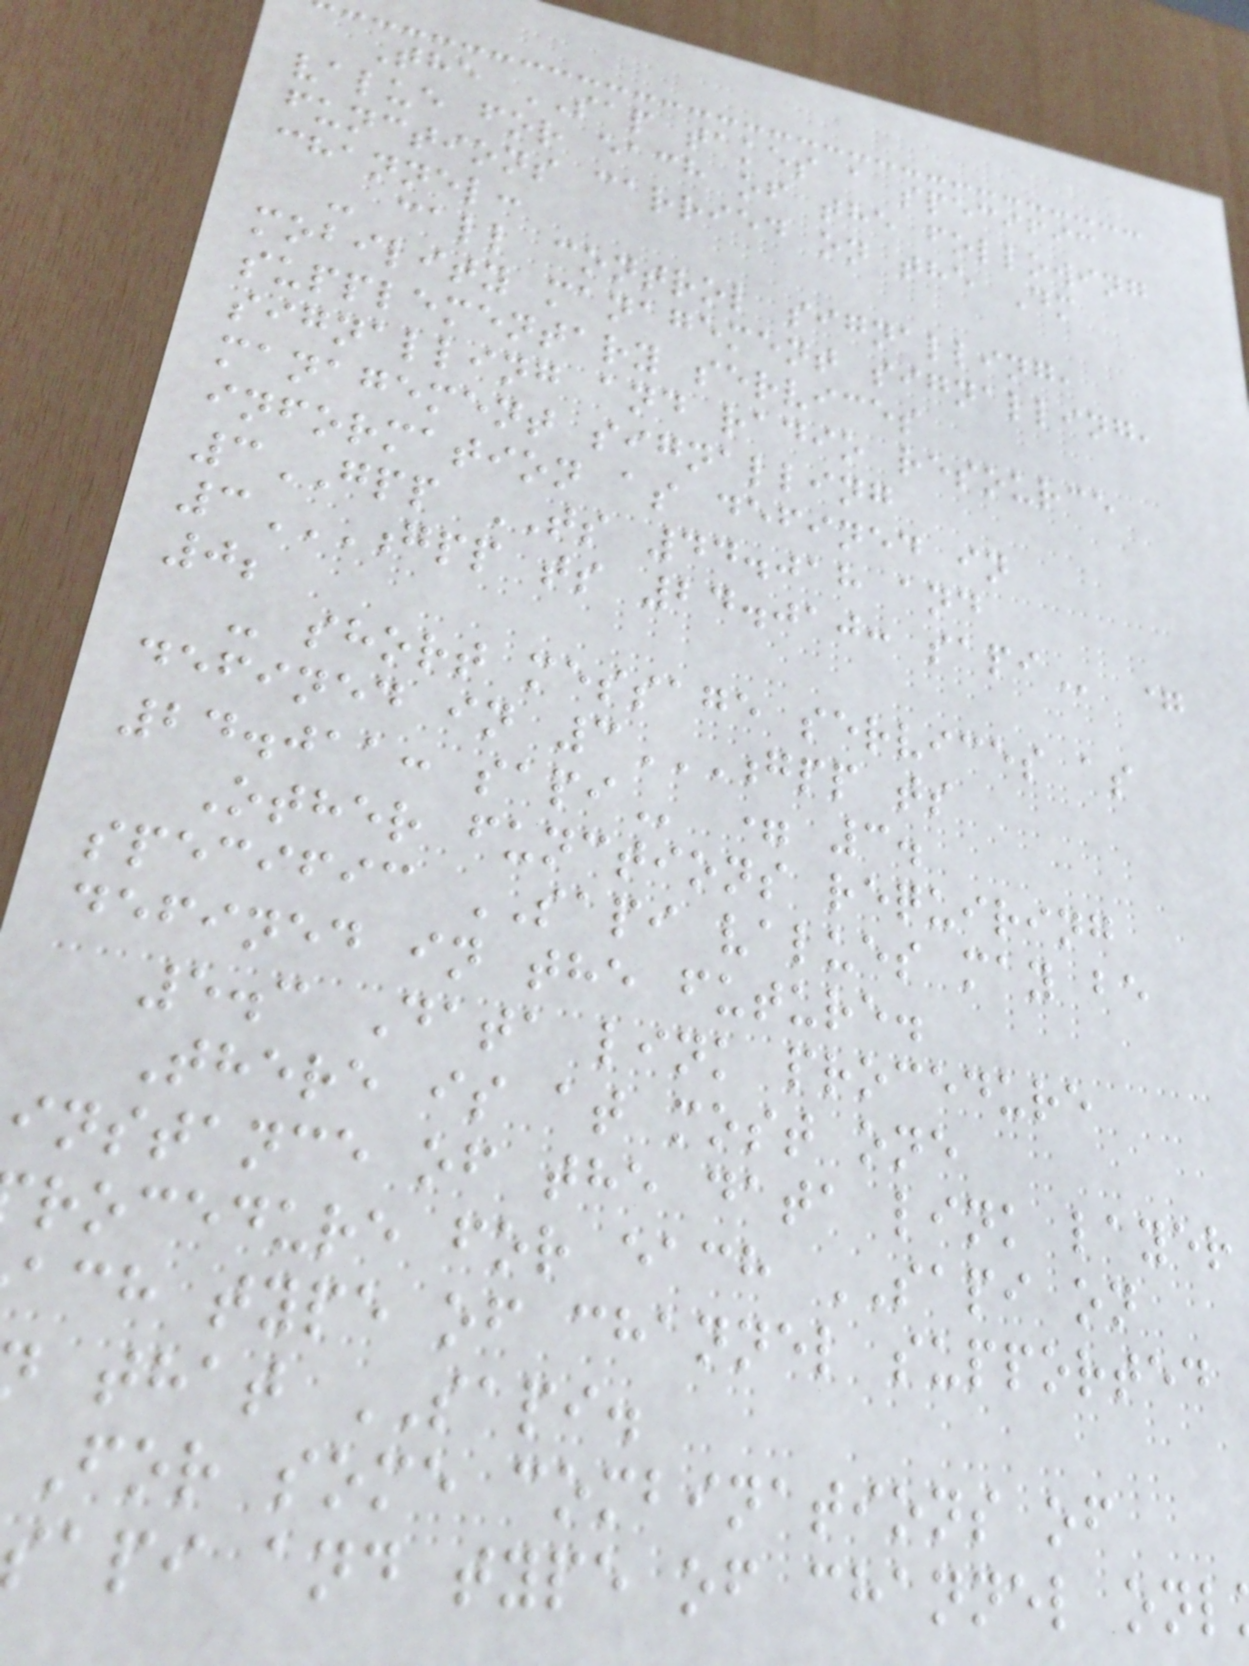The SAP takes a specific
value for each of the following
functions carried on the Dm
channel:
- call control signalling,
mobility management signalling,
supplementary services
signalling and radio resource
management signalling
information as defined in
3GPP TS 44.018 and
3GPP TS 24.010: SAPI =
0;
- short message services as
defined in 3GPP TS
24.011:
Other functions requiring
specific SAPI values may be
defined in the future.
5.3 Data link procedure
There is at most one
instance of the data link layer
rocedure for each SAPI on
ach type of channel supported
that SAPI.
For some combinations of
api and type of channel onl
